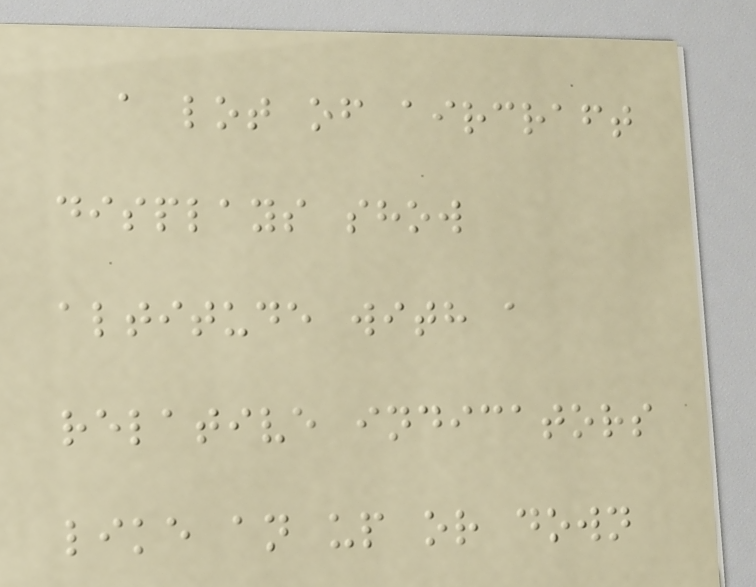a lot of aircraft
displays show
altitude with a
relative indicators
like an up or down
